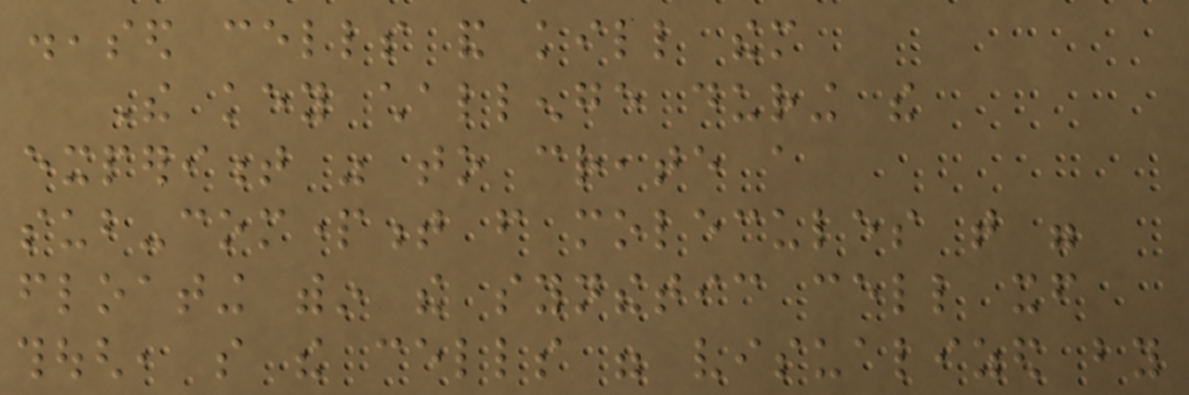diseased cells and kill them
The key challenge during the
experiment was to create a
sub-compartment from molecules that were
floating within the synthetic cell itself
though, so the cells were visualized by
